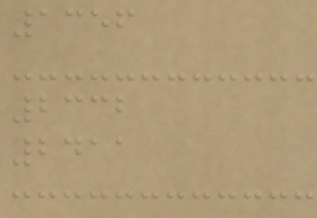1356
2332
2411
